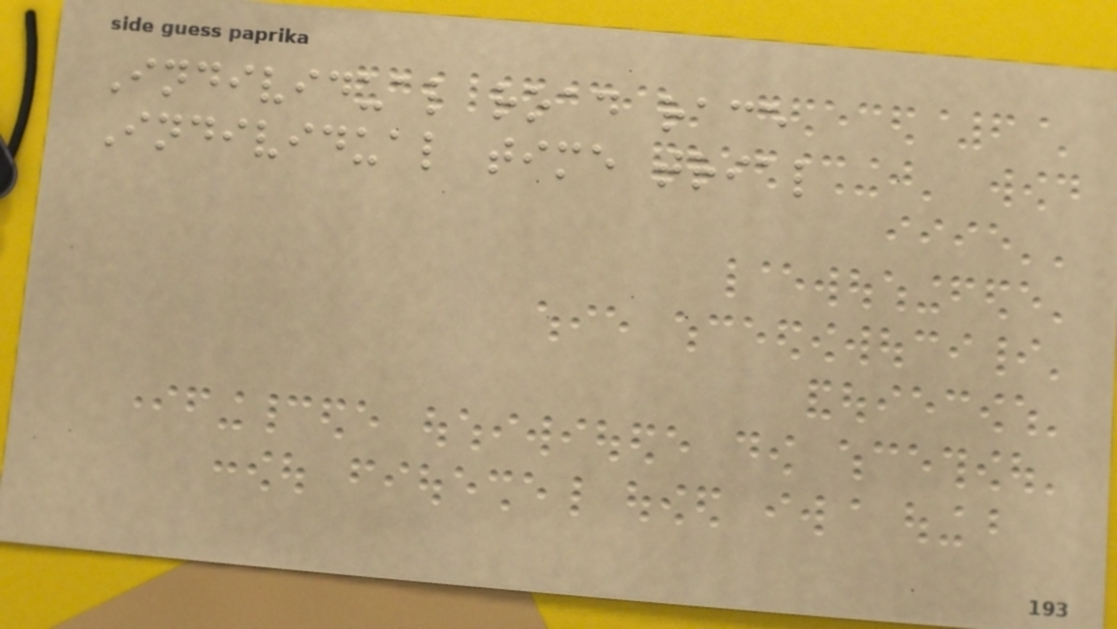Individual road race
Individual time trial
